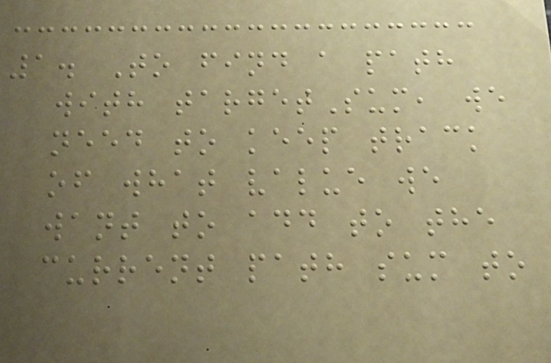1. To find a path
with targetSum, we
need to keep track
of what value we
want to add to the
current path sum to
